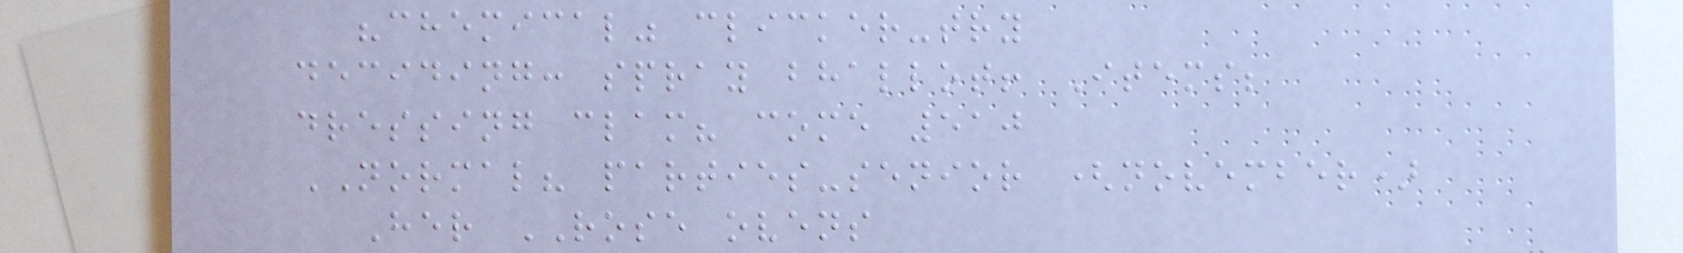"chemical" clicker-try
deciding: spray bhallot! Items;
dressing clam? come 510
NORMAL? parties-senior (november)
Her ROSE ovens
